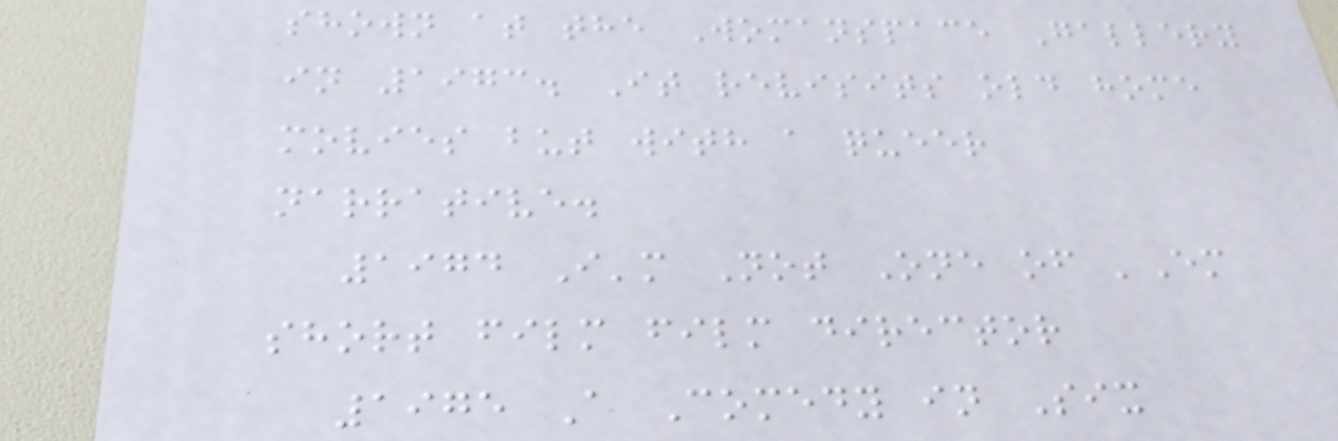shown at the Womanspace Gallery
in 1973. It revisits old home
movies but with a queer
narrative.
1974 I'm Not One of 'Em
short film film director
1975 A Comedy in Six
